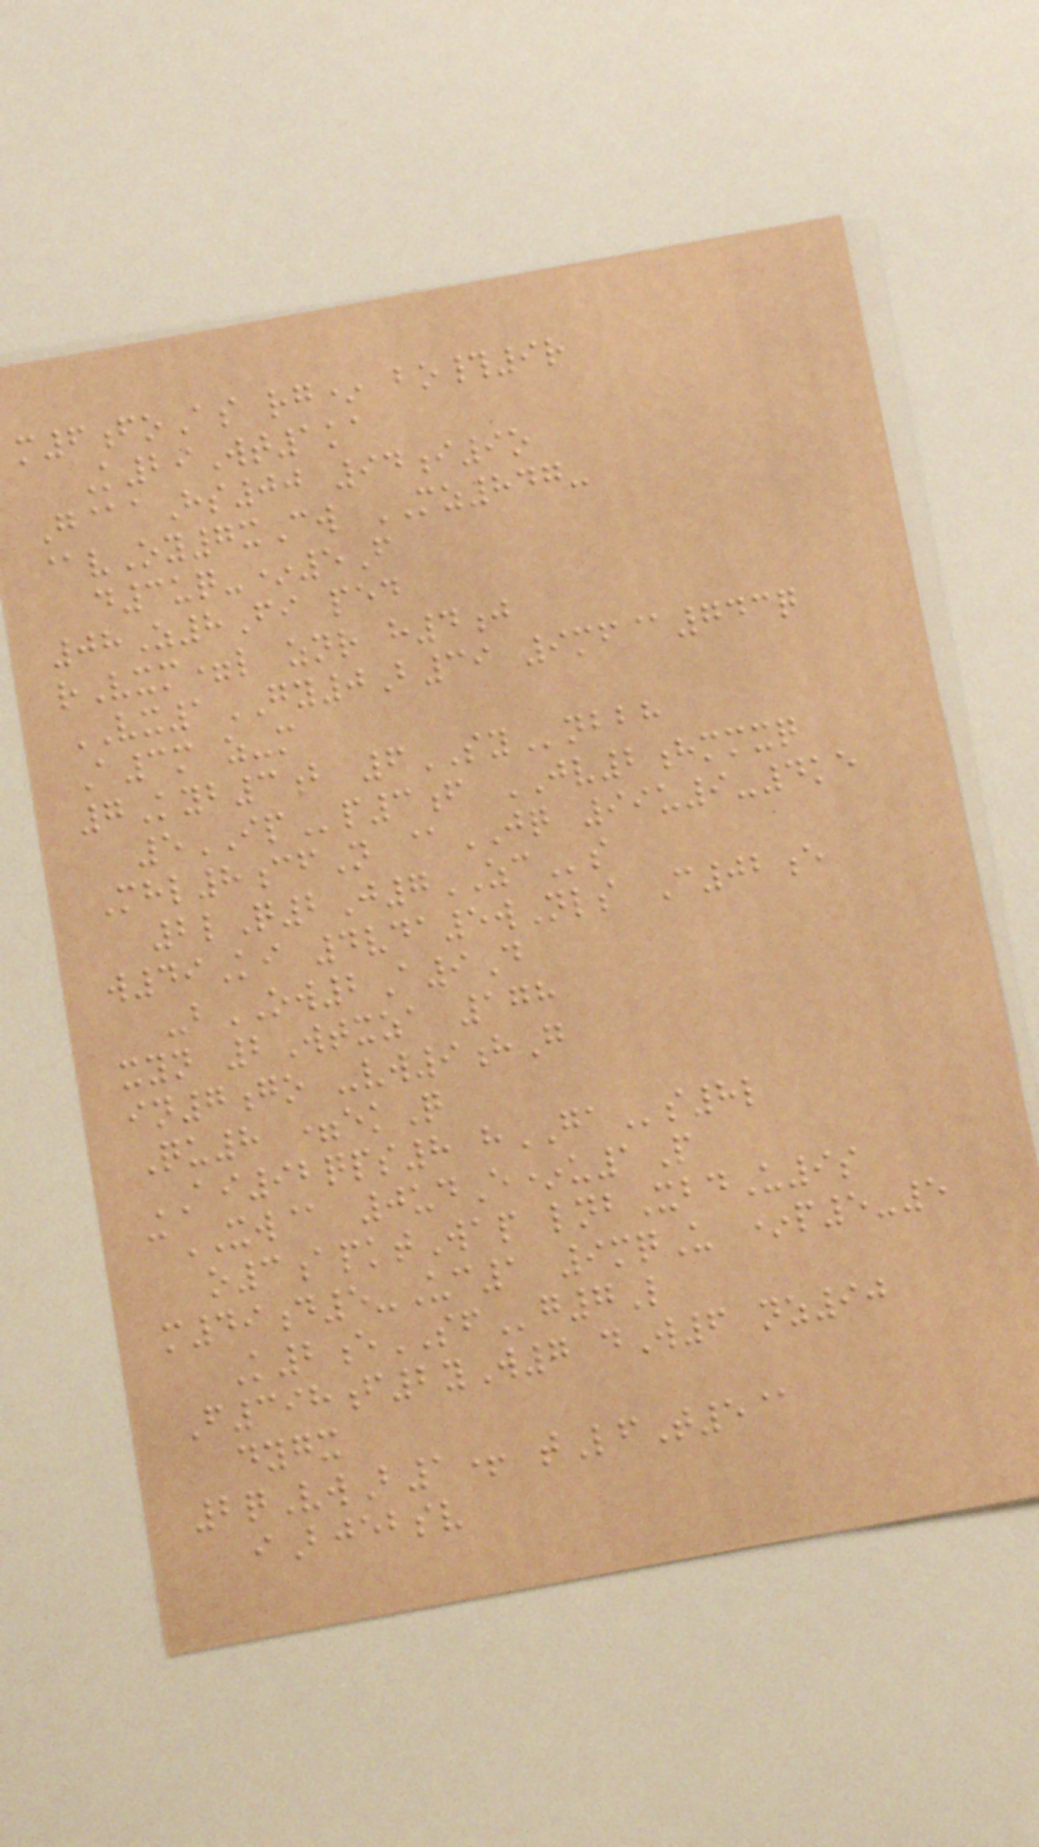m6foAs rg* bo#9r
K29Wt1ka
G@aHs00 94i9o
@vOy7xCw MZ847-
d3uq-*5F
08Z8Fi ped
rVxm=l znr h4j
VX1GY0B39 9mf@743q
A3m z-m
7Kyb3b 6SYnbbh
5IPp3f JV2hmmxq
Mhl8cfN @JQ 99u9-4ke
2lQ2J7ZCs
w49Ki 4vda5wNls C02e
-bOW2A9D
xyn 2Wtxza 178
in7go -vw9hG
Qu8 =ekQ
AI92qps8 hGAs8l
cXW@ 0udE*u1P
o3apktWap lnbXbdU9s
m49d5-Uc1 9mqU *p5-5
K2eSFg7L
F398f2yW7 dW6 nz90
dygx
2qVwB1+ tLfT5@
iBjebsv
